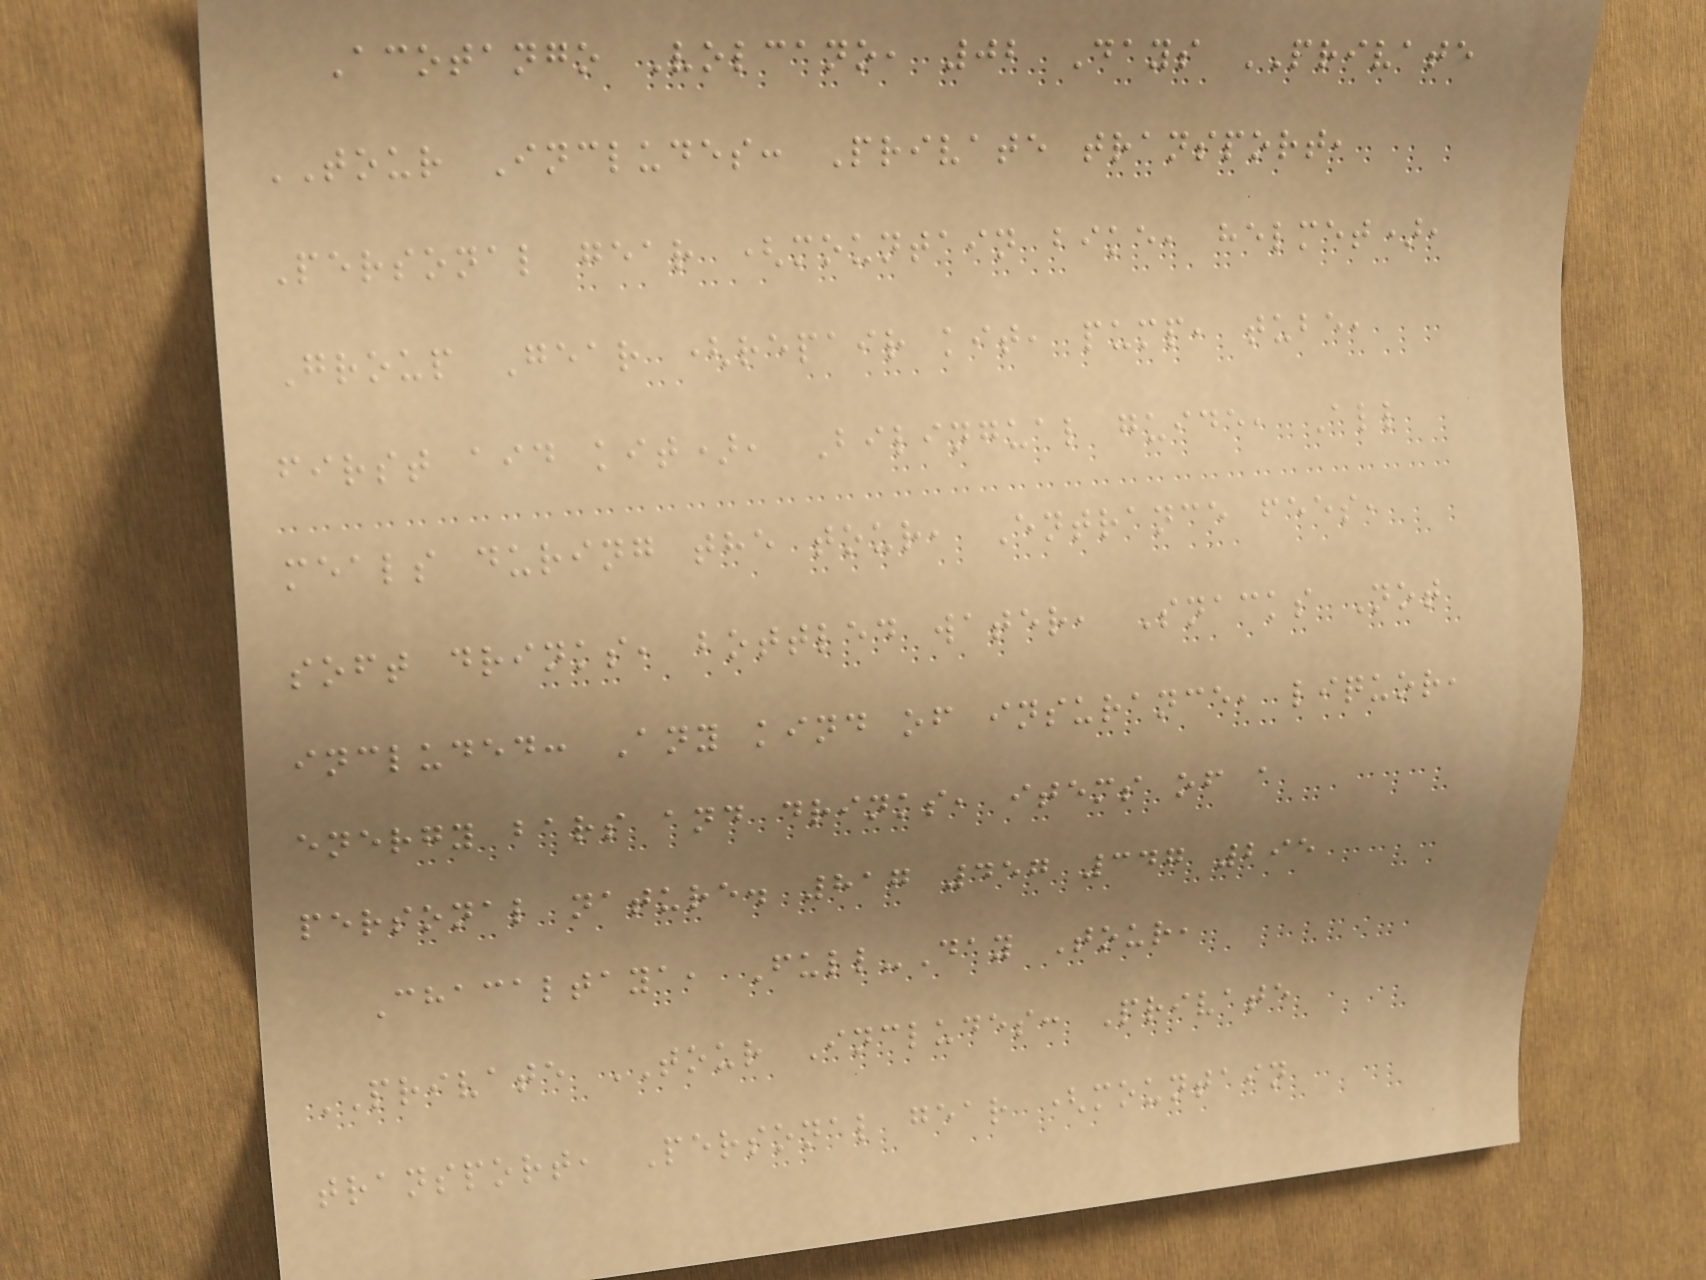Acotango Volcano, 02 Days PRIVATE
TOUR Includes: Private transport,
Personal gear (mountain bike, helmet),
Group Gear (repair kit, pump, tube,
first aid kit), Bilingual guide, All
meals during the tour, Entrance fees,
soft drinks, bottled water, Snacks Not
included: Any kind of insurance, liquor,
energy bars and drinks, items of a
personal nature. 817 457 347 295
Chacaltaya, Full-Day Tour,
PRIVATE TOUR Includes: Private
transport, Personal gear (mountain
